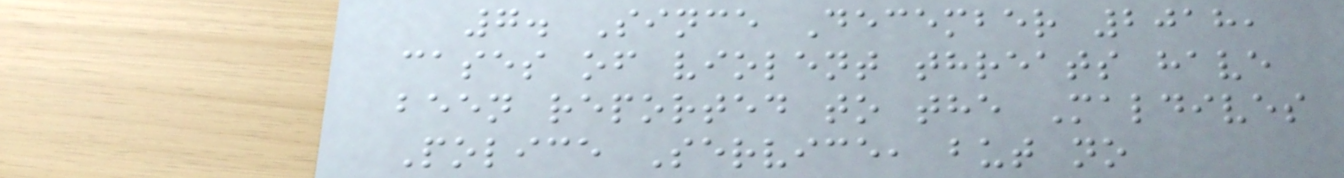7. Since December 2018,
cases of violent threats have
been reported to the Maldives
Police Service, but no
